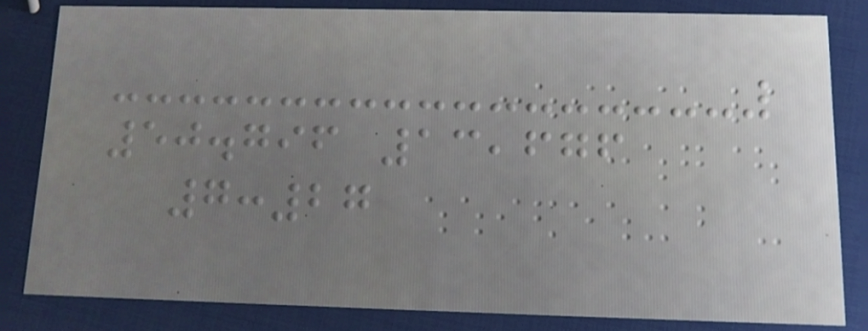50.796 13,676
7:27
